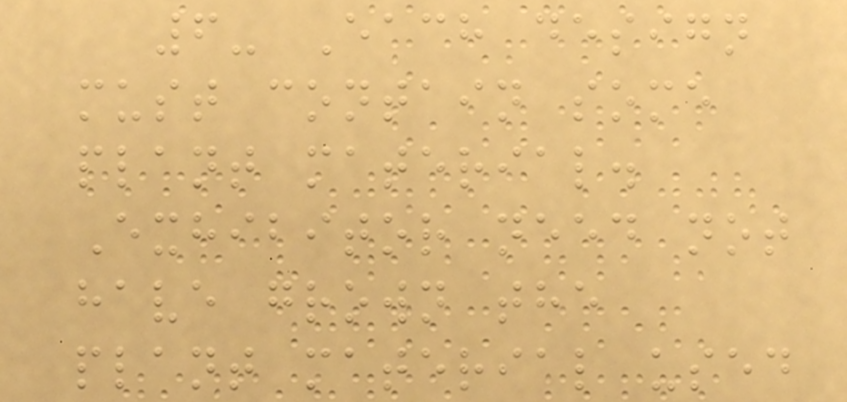6- Each design
must contain some
plant material.
Exhibitor need not
have grown the
plant material used
